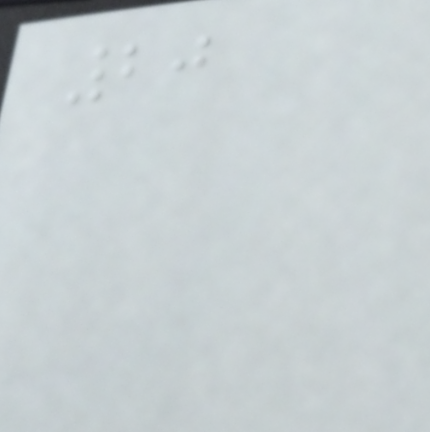20
